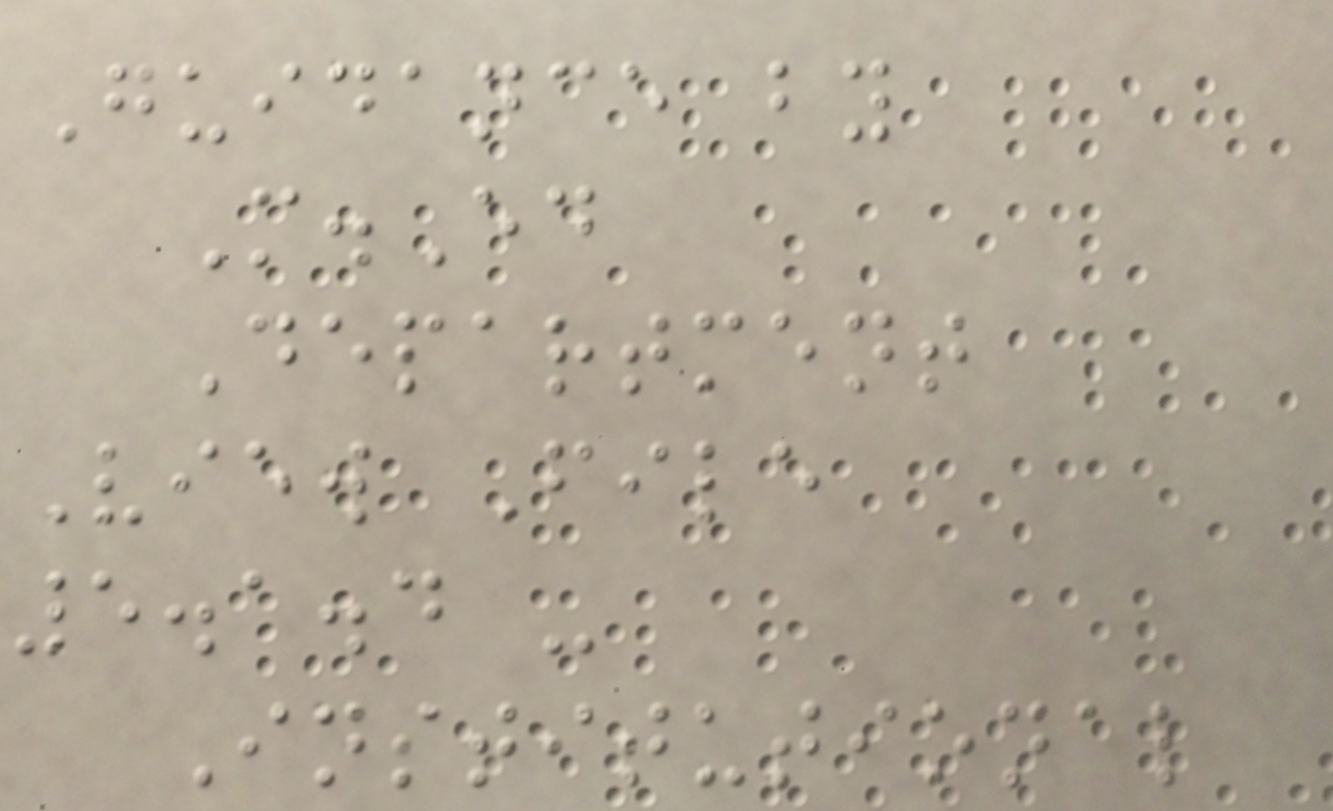Guidance by
M.Ed
Department
View File
5.1.4 -
Institutional
